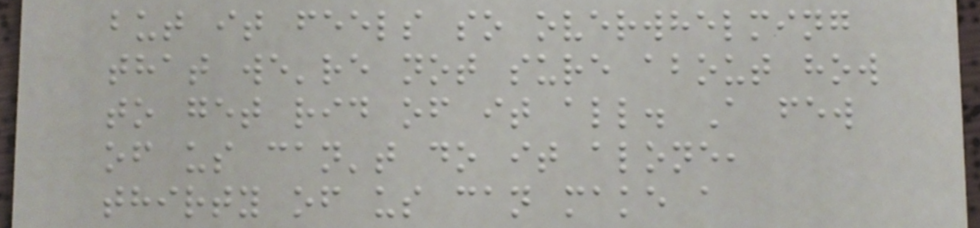but it feels so overwhelming
that we're not sure about how
to get rid of it all. A few
of us can't do it alone,
thirty of us can make a
